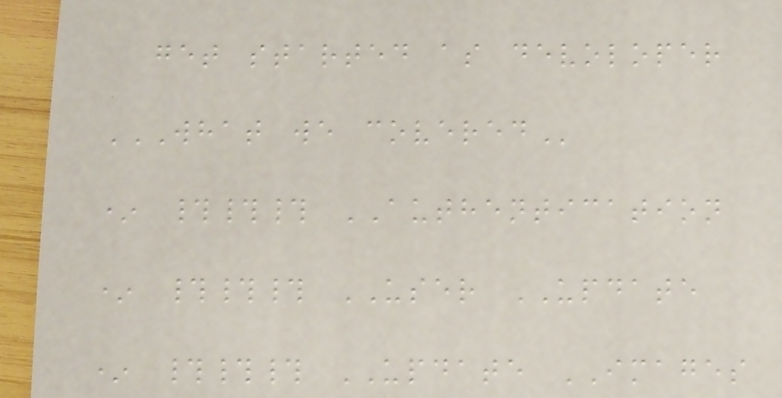get started as devoloper
WHAT WE COVERED
* ### AUTHENTICATION
* ### USER UPDATE
* ### UPDATE IMAGES
